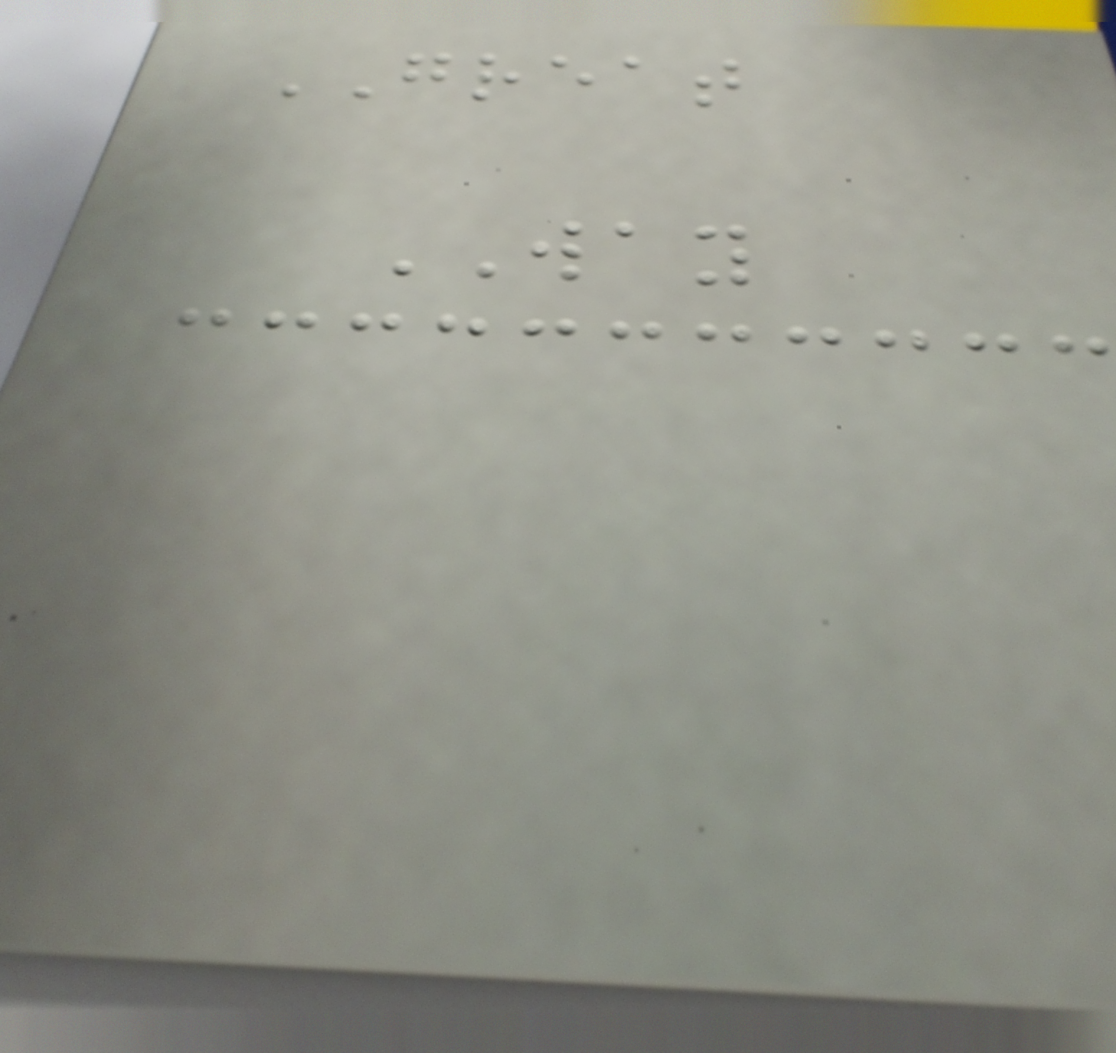GREAT
WAY
